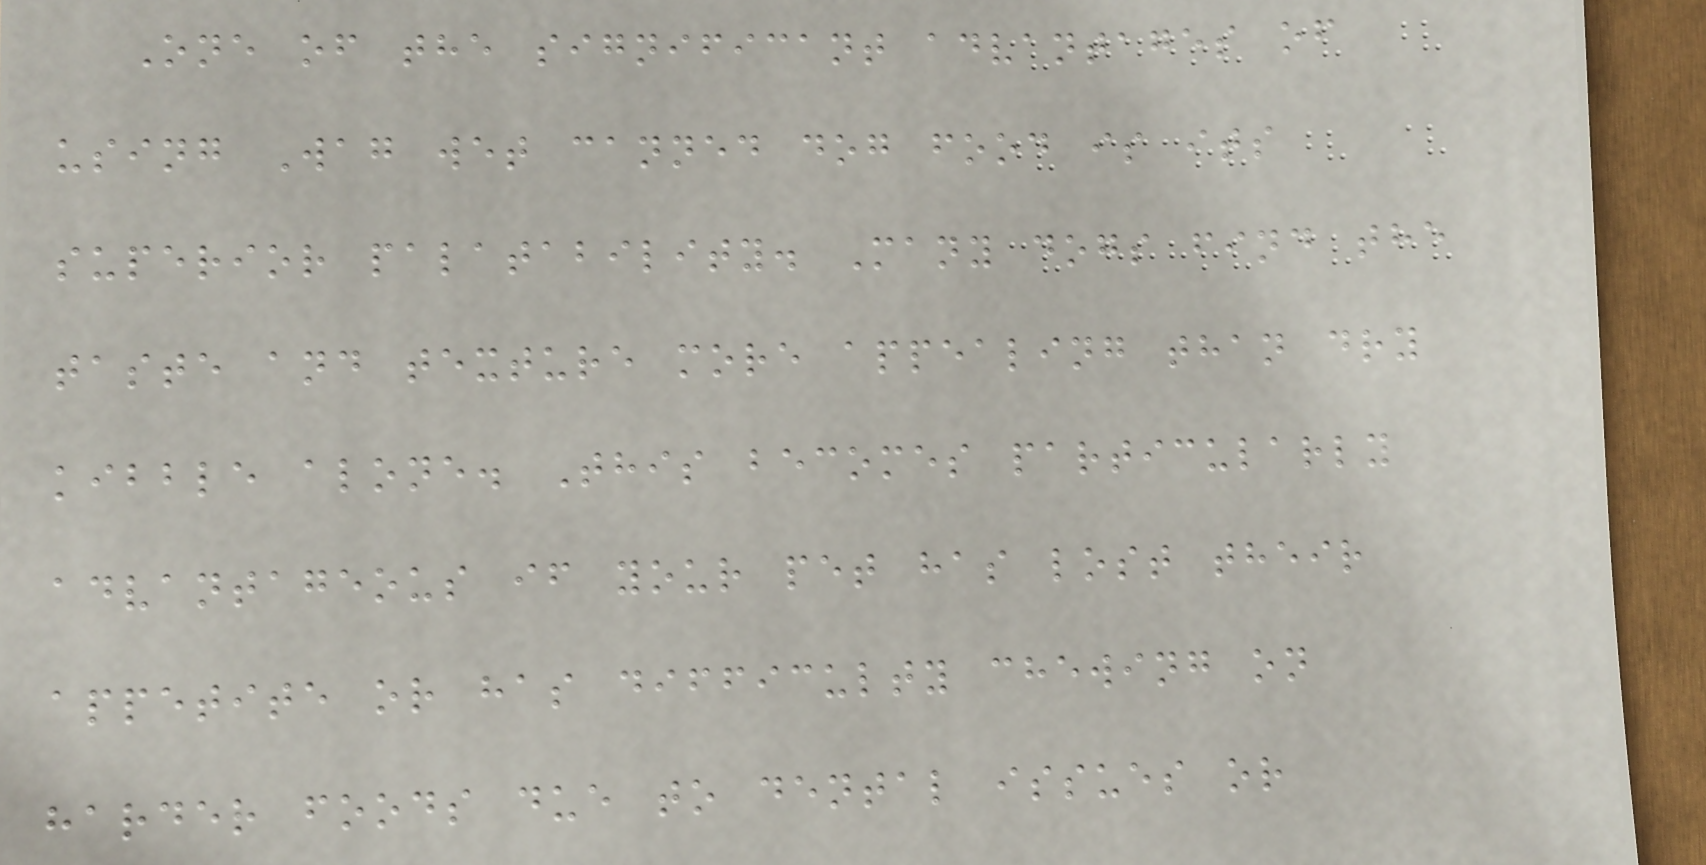One of the significant advantages of
using Wag wet canned dog food is its
superior palatability. Many dogs find the
taste and texture more appealing than dry
kibble alone. This becomes particularly
advantageous if your pet has lost their
appetite or has difficulty chewing on
harder foods due to dental issues or
